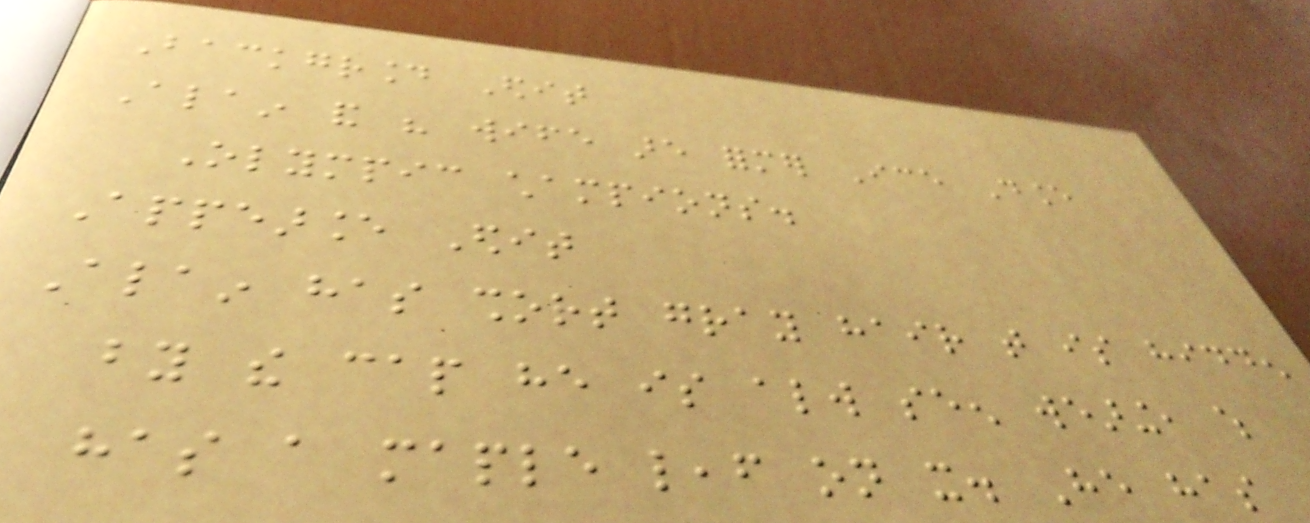Background Edit
Alain and his wife are former Ice Dance
Olympic champions.
Appearance Edit
Alain has short gray hair that is hidden
by the cap he is always seen wearing, which
has a maple leaf on it. He has
